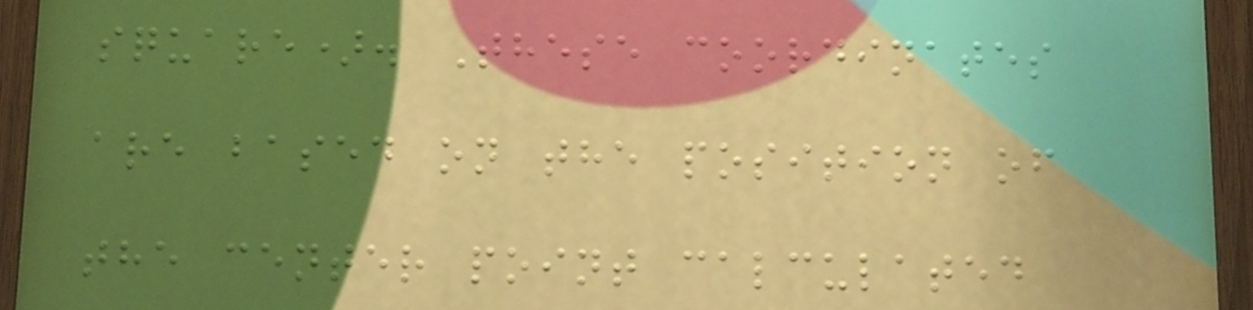square). These coordinates
are based on the position of
the center point calculated
